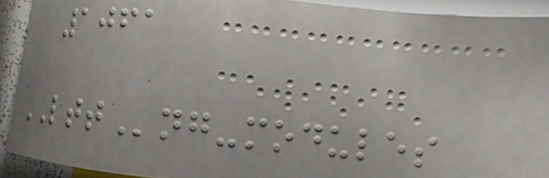1061
LTTng-modules
